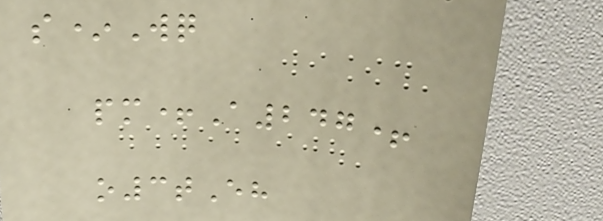s*Wq
pm+A247+
o3tEh
